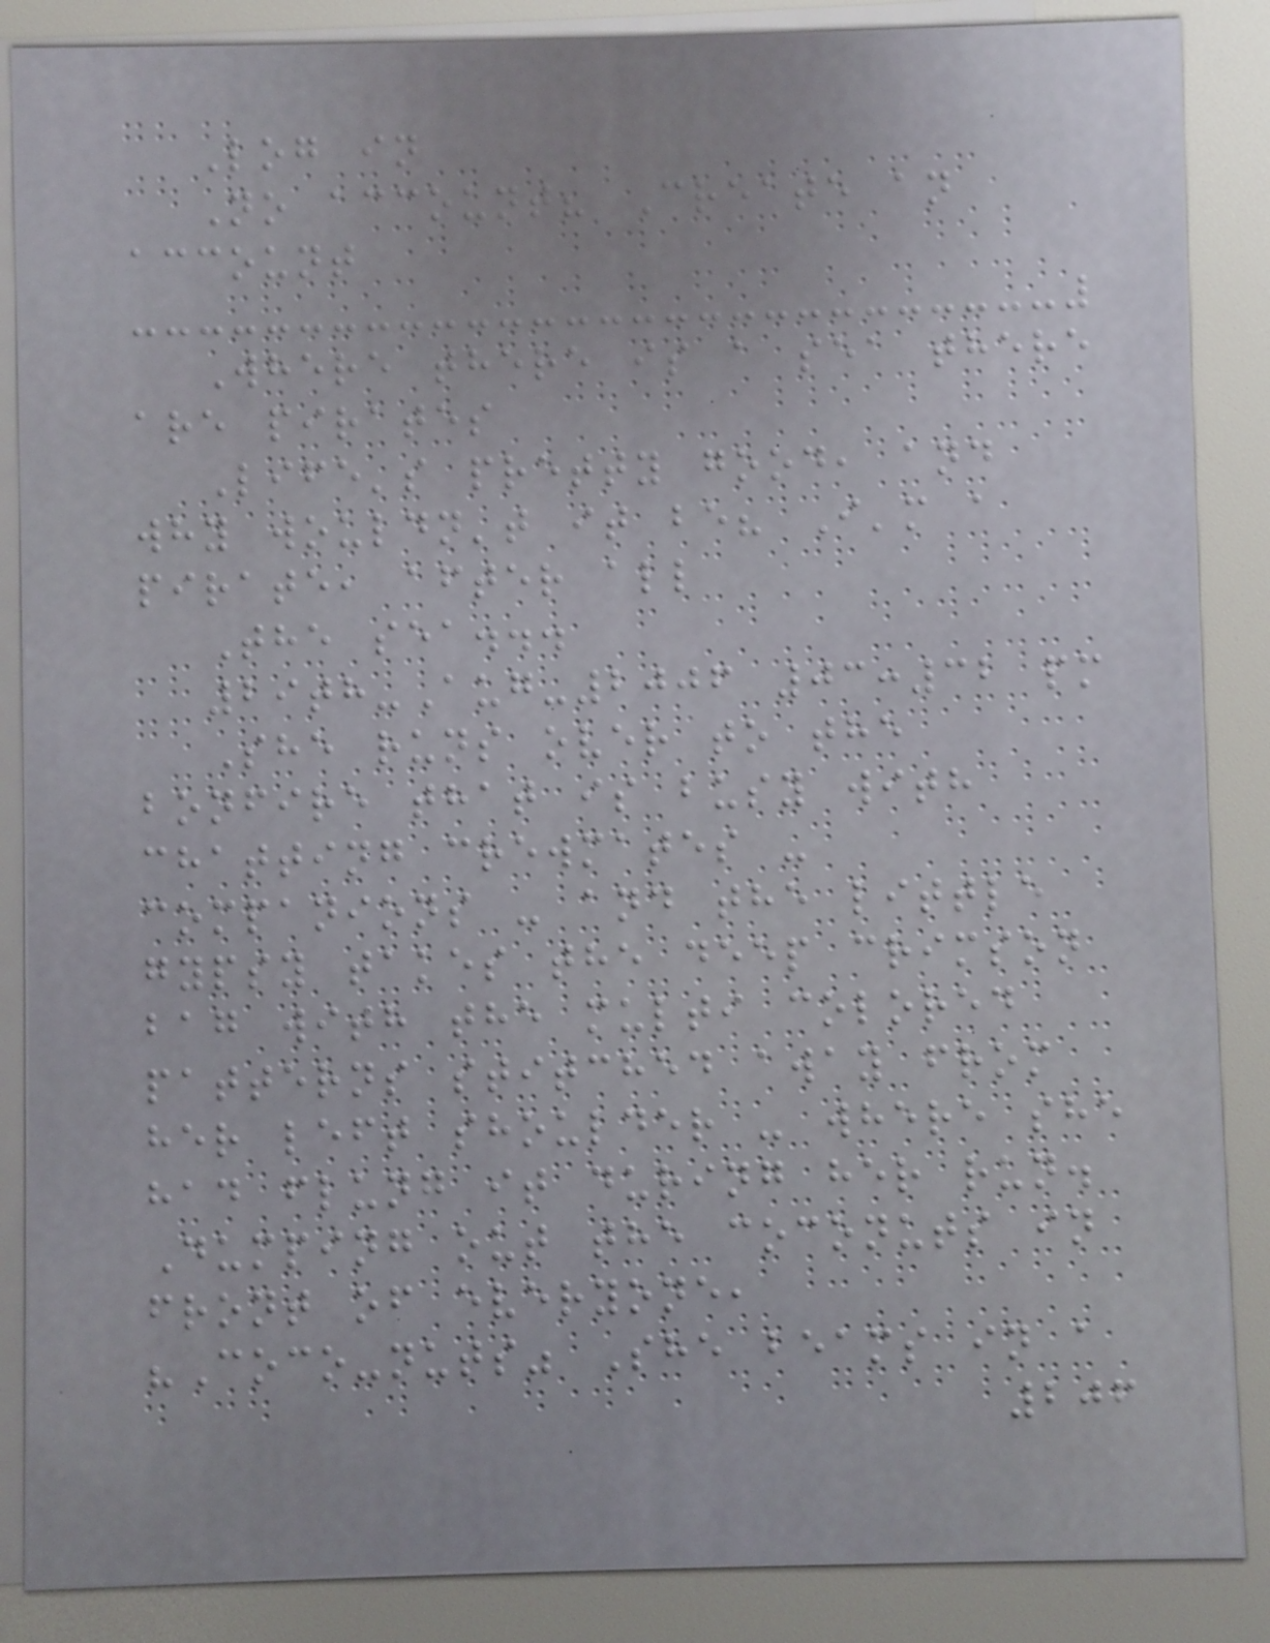Log in
No account? Create an
account
Where there is a sea there
are pirates
Life's pretty good, and
why wouldn't it be? I'm a
pirate, after all
The sea...
29th-Aug-2006 03:32 pm
She runs over to the
bonfire that is busy with
chatting crewmates -
companions - and the little
gypsy takes the deep crimson
bag with the multi colored
patterns stitched away from
her left shoulder - where she
had flung it during her run.
Dumping out the coconuts in
front of everyone,
"Coco-nuts" She beams in a
206
